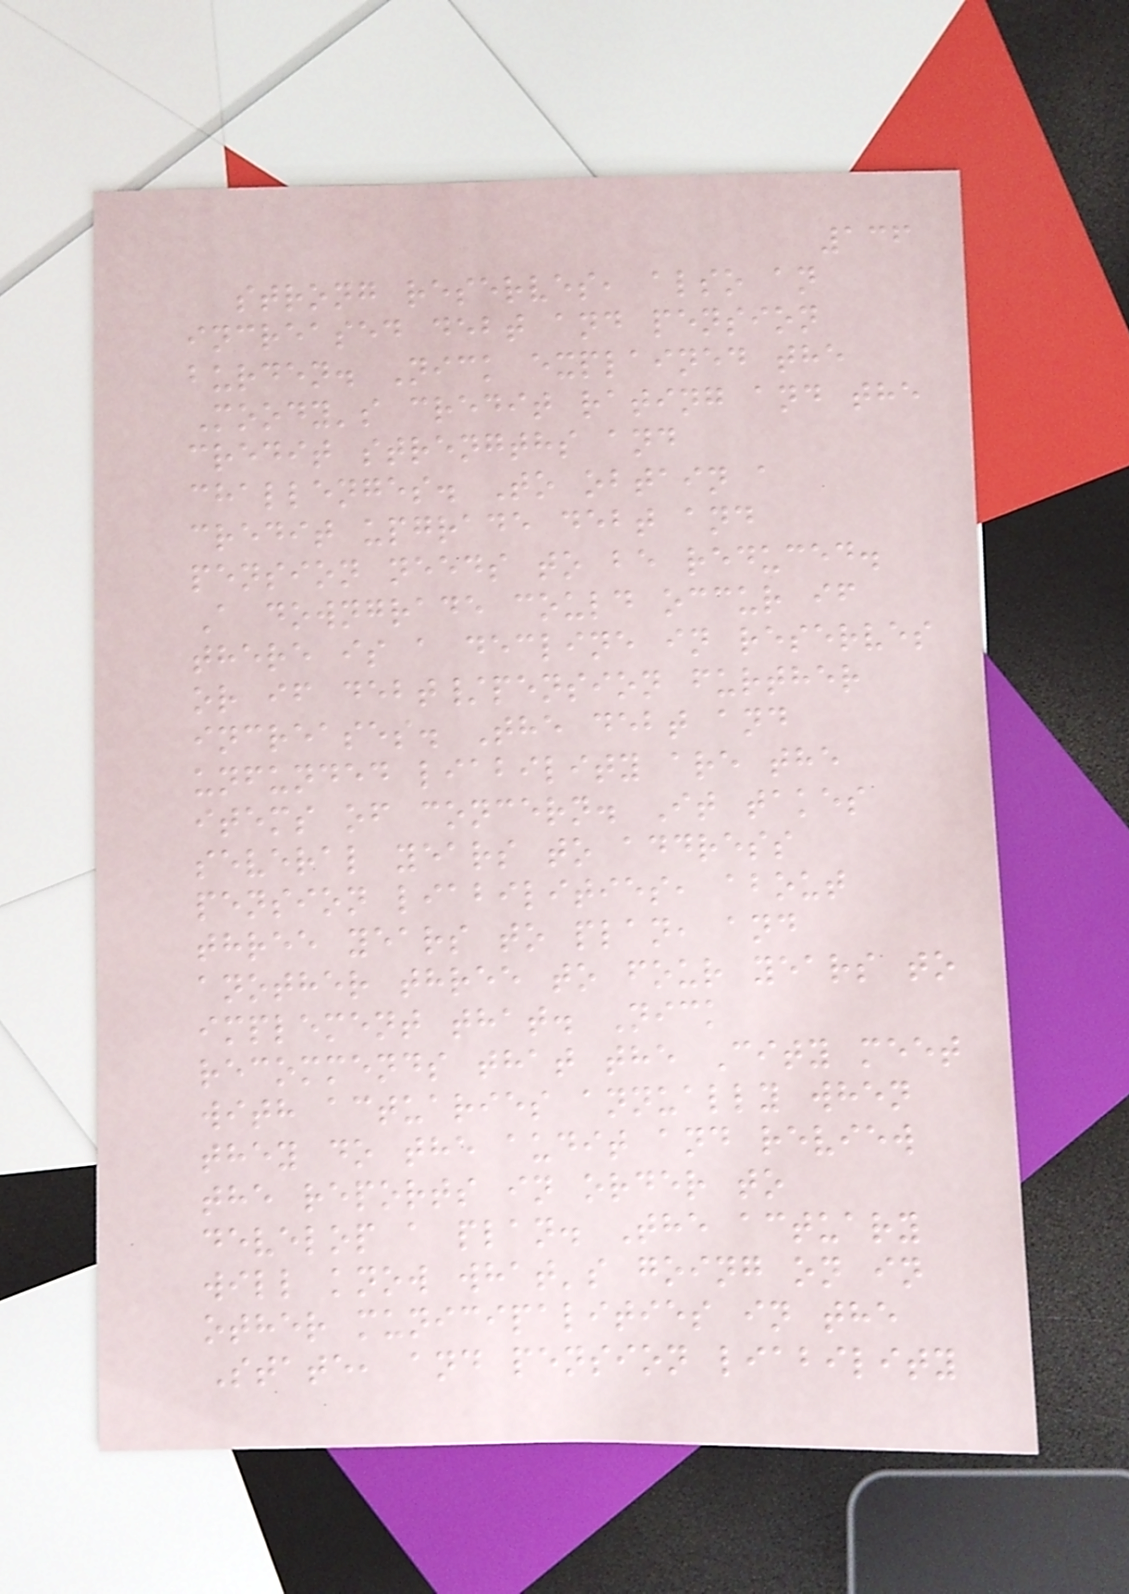136
strong reserves, also an
increased debt and pension
burden. Nick explained the
Moody's credit rating and the
credit strengths and
challenges. To obtain a
credit upgrade debt and
pension needs to be reduced.
A downgrade could occur if
there is a decline in reserves
or if debt/pension further
increases. The debt and
unfunded liability are the
items of concern. It takes
several years to address
pension liabilities, about
three years to plan, and
another three to four years to
implement that. Nick
recommends that the City meet
with actuaries annually when
they do the audit and review
the reports in order to
develop a plan. The actuary
will know what's going on in
other municipalities in the
State, and pension liability
